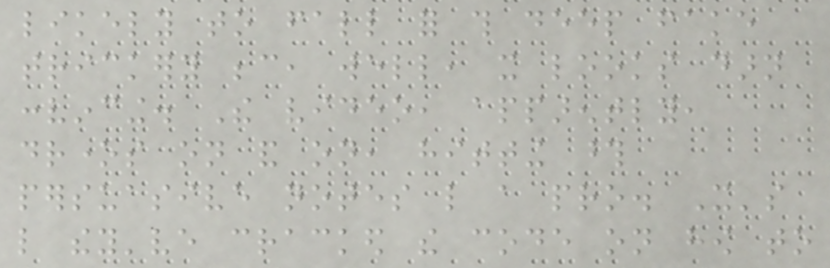likely to fall for this deep fake
trickery because, well, it looks darn
convincing. The video, apparently,
drones on and on, hitting those
persuasive notes like a pro. It's
like they've cracked the code on how to
